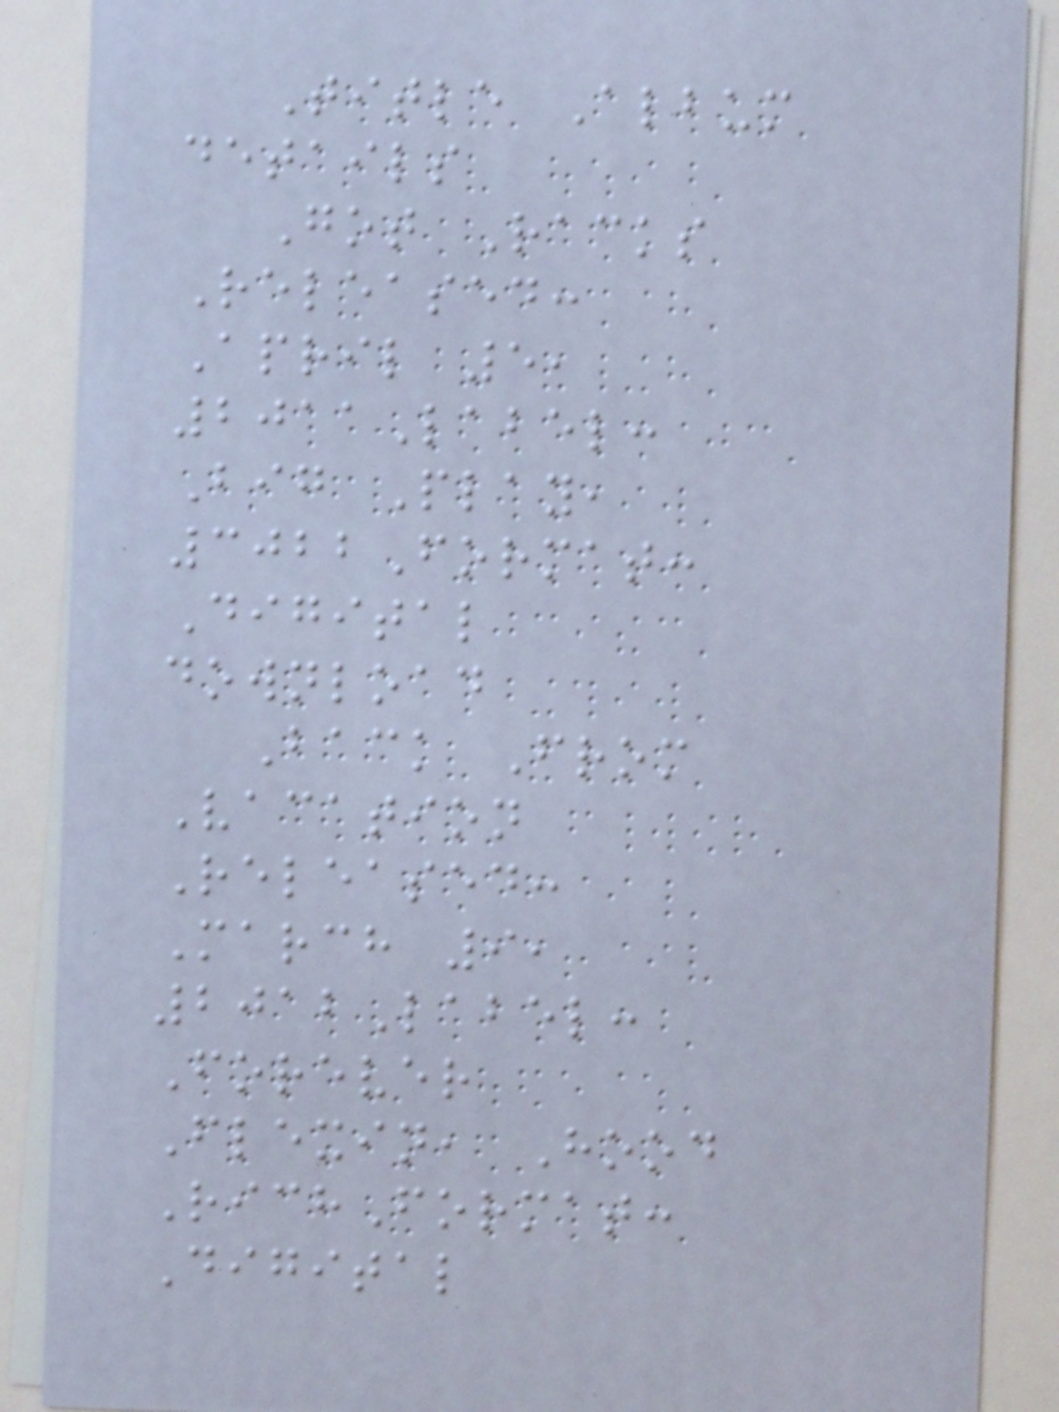Title Album
details
Got Racks
Released:
April 5,
2011Label:
Big Play,
3022Format:
Digital
download
Back From
Vacation
Released:
March 9,
2012Label:
Forever
Flexin, Hood
RichFormat:
Digital
